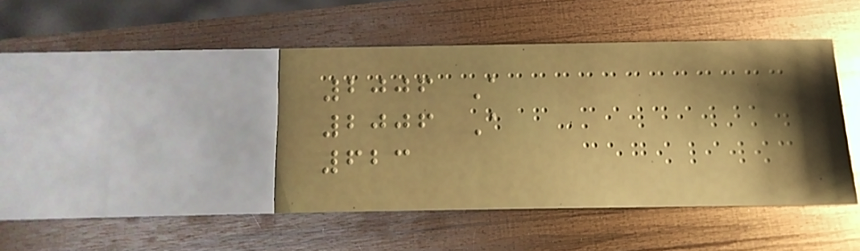2006 A
2006 A
623
